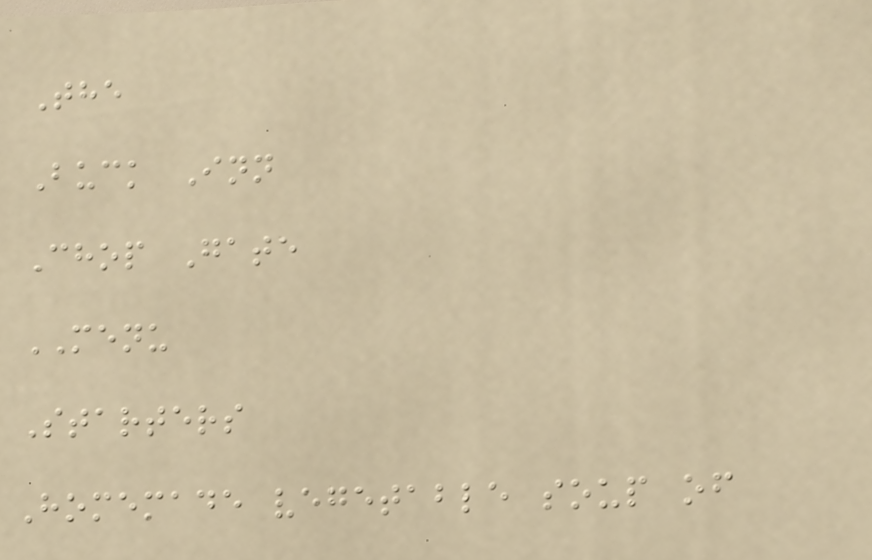The
Buck Inn
Chop Gate
MENU
Starters
Homemade vegetable soup of
